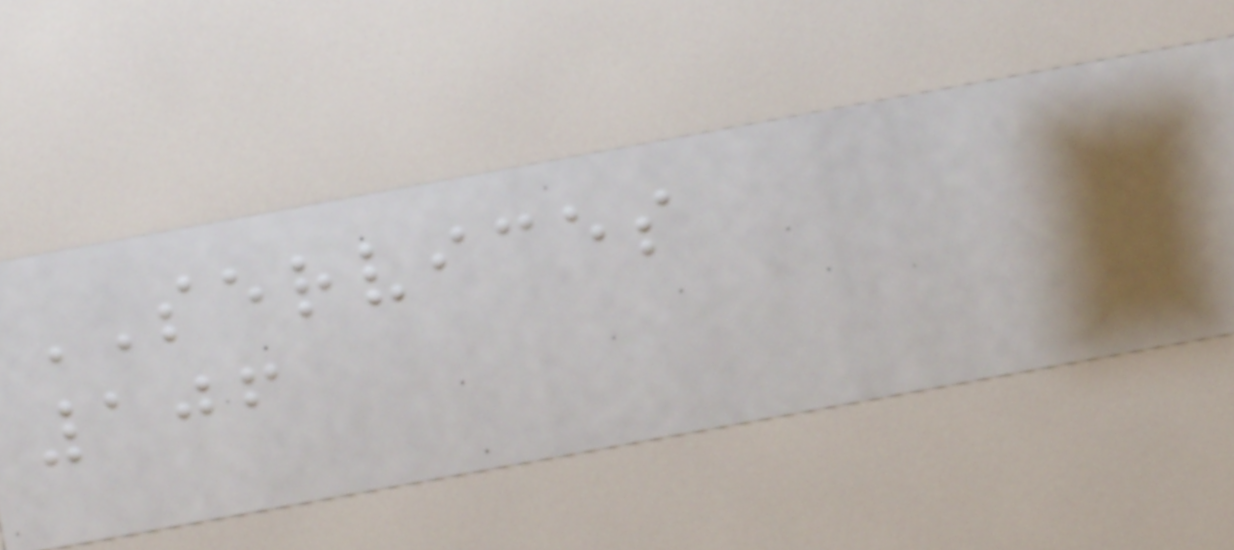SERVICES
106
